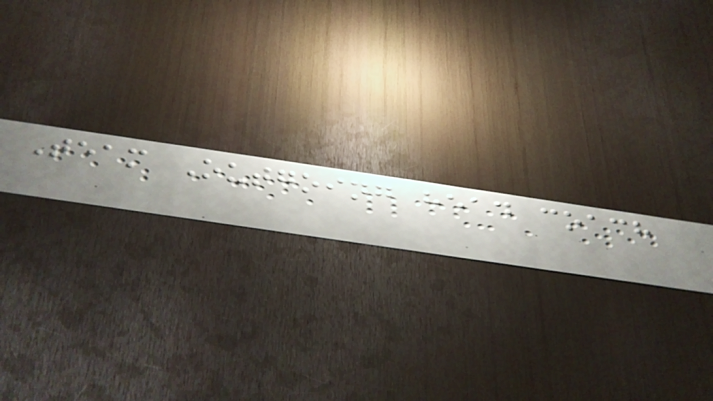Team Outgoing head coach
